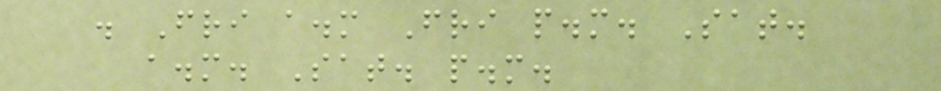. Fri a.m Fri p.m. Sat.
a.m. Sat. p.m.
